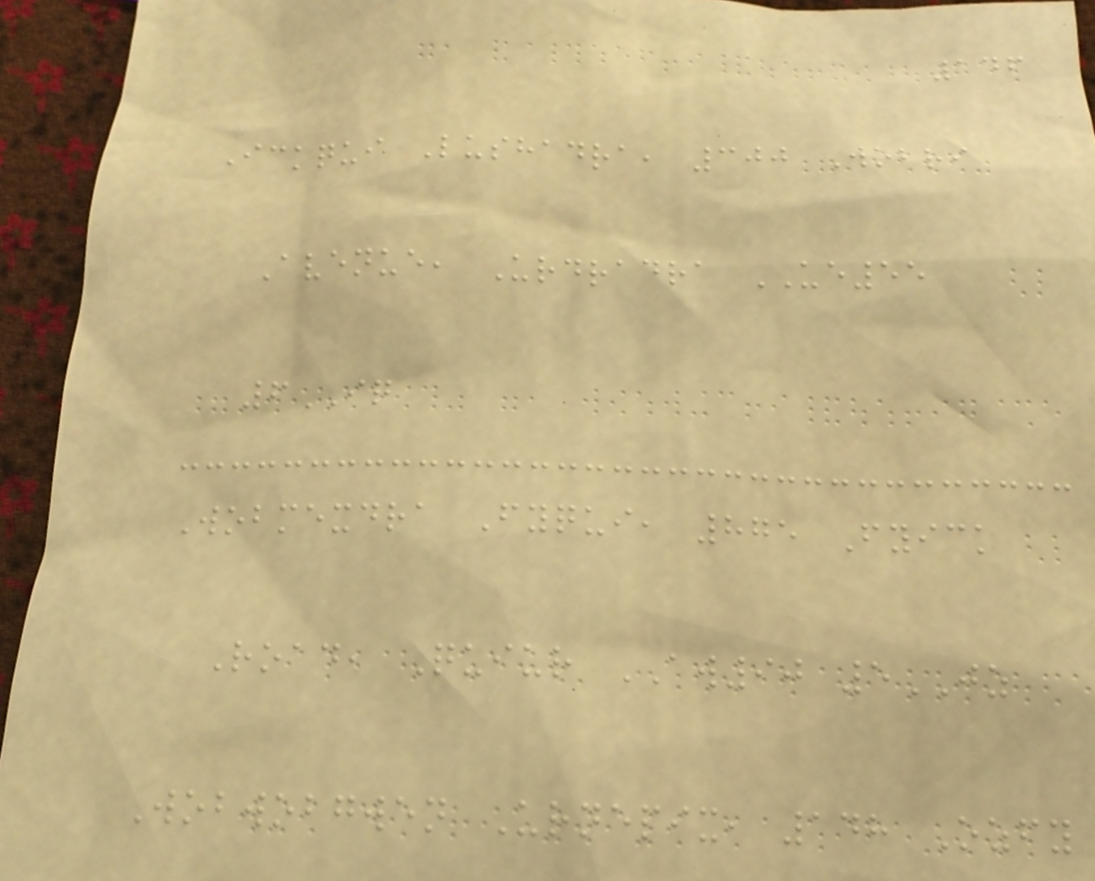146
Ickqui Lushadra, 300 Wobri
Avenue, Urdradra UE55
6IQ
Wobmexdra Fyqui, 875 Fyick
Road, Quiur AW90 5JZ
Wobwobgwen Urnepix, 148 Ozfy
